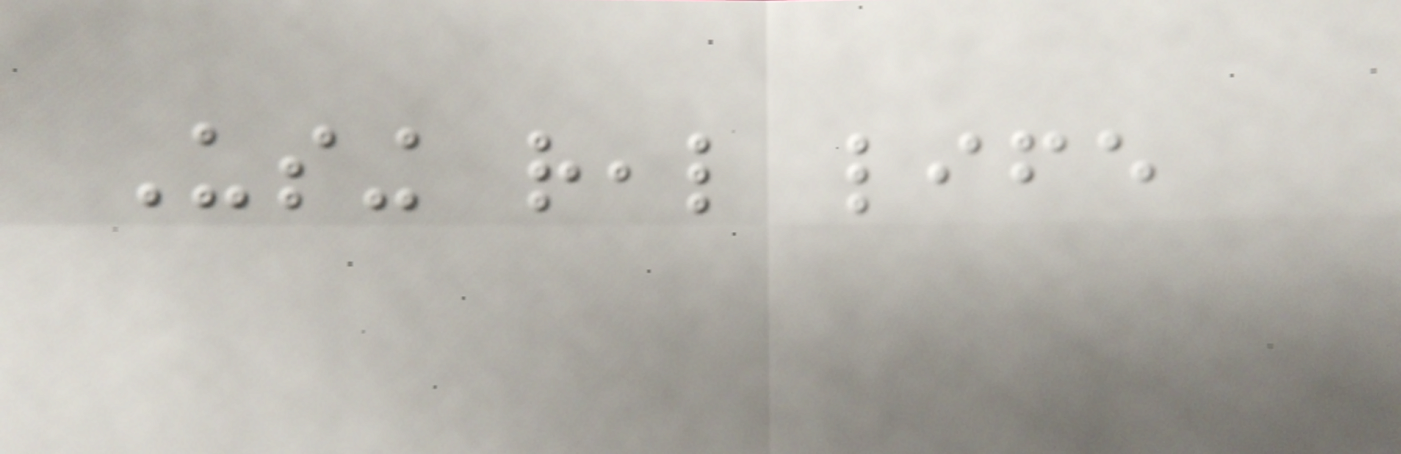Using real life
